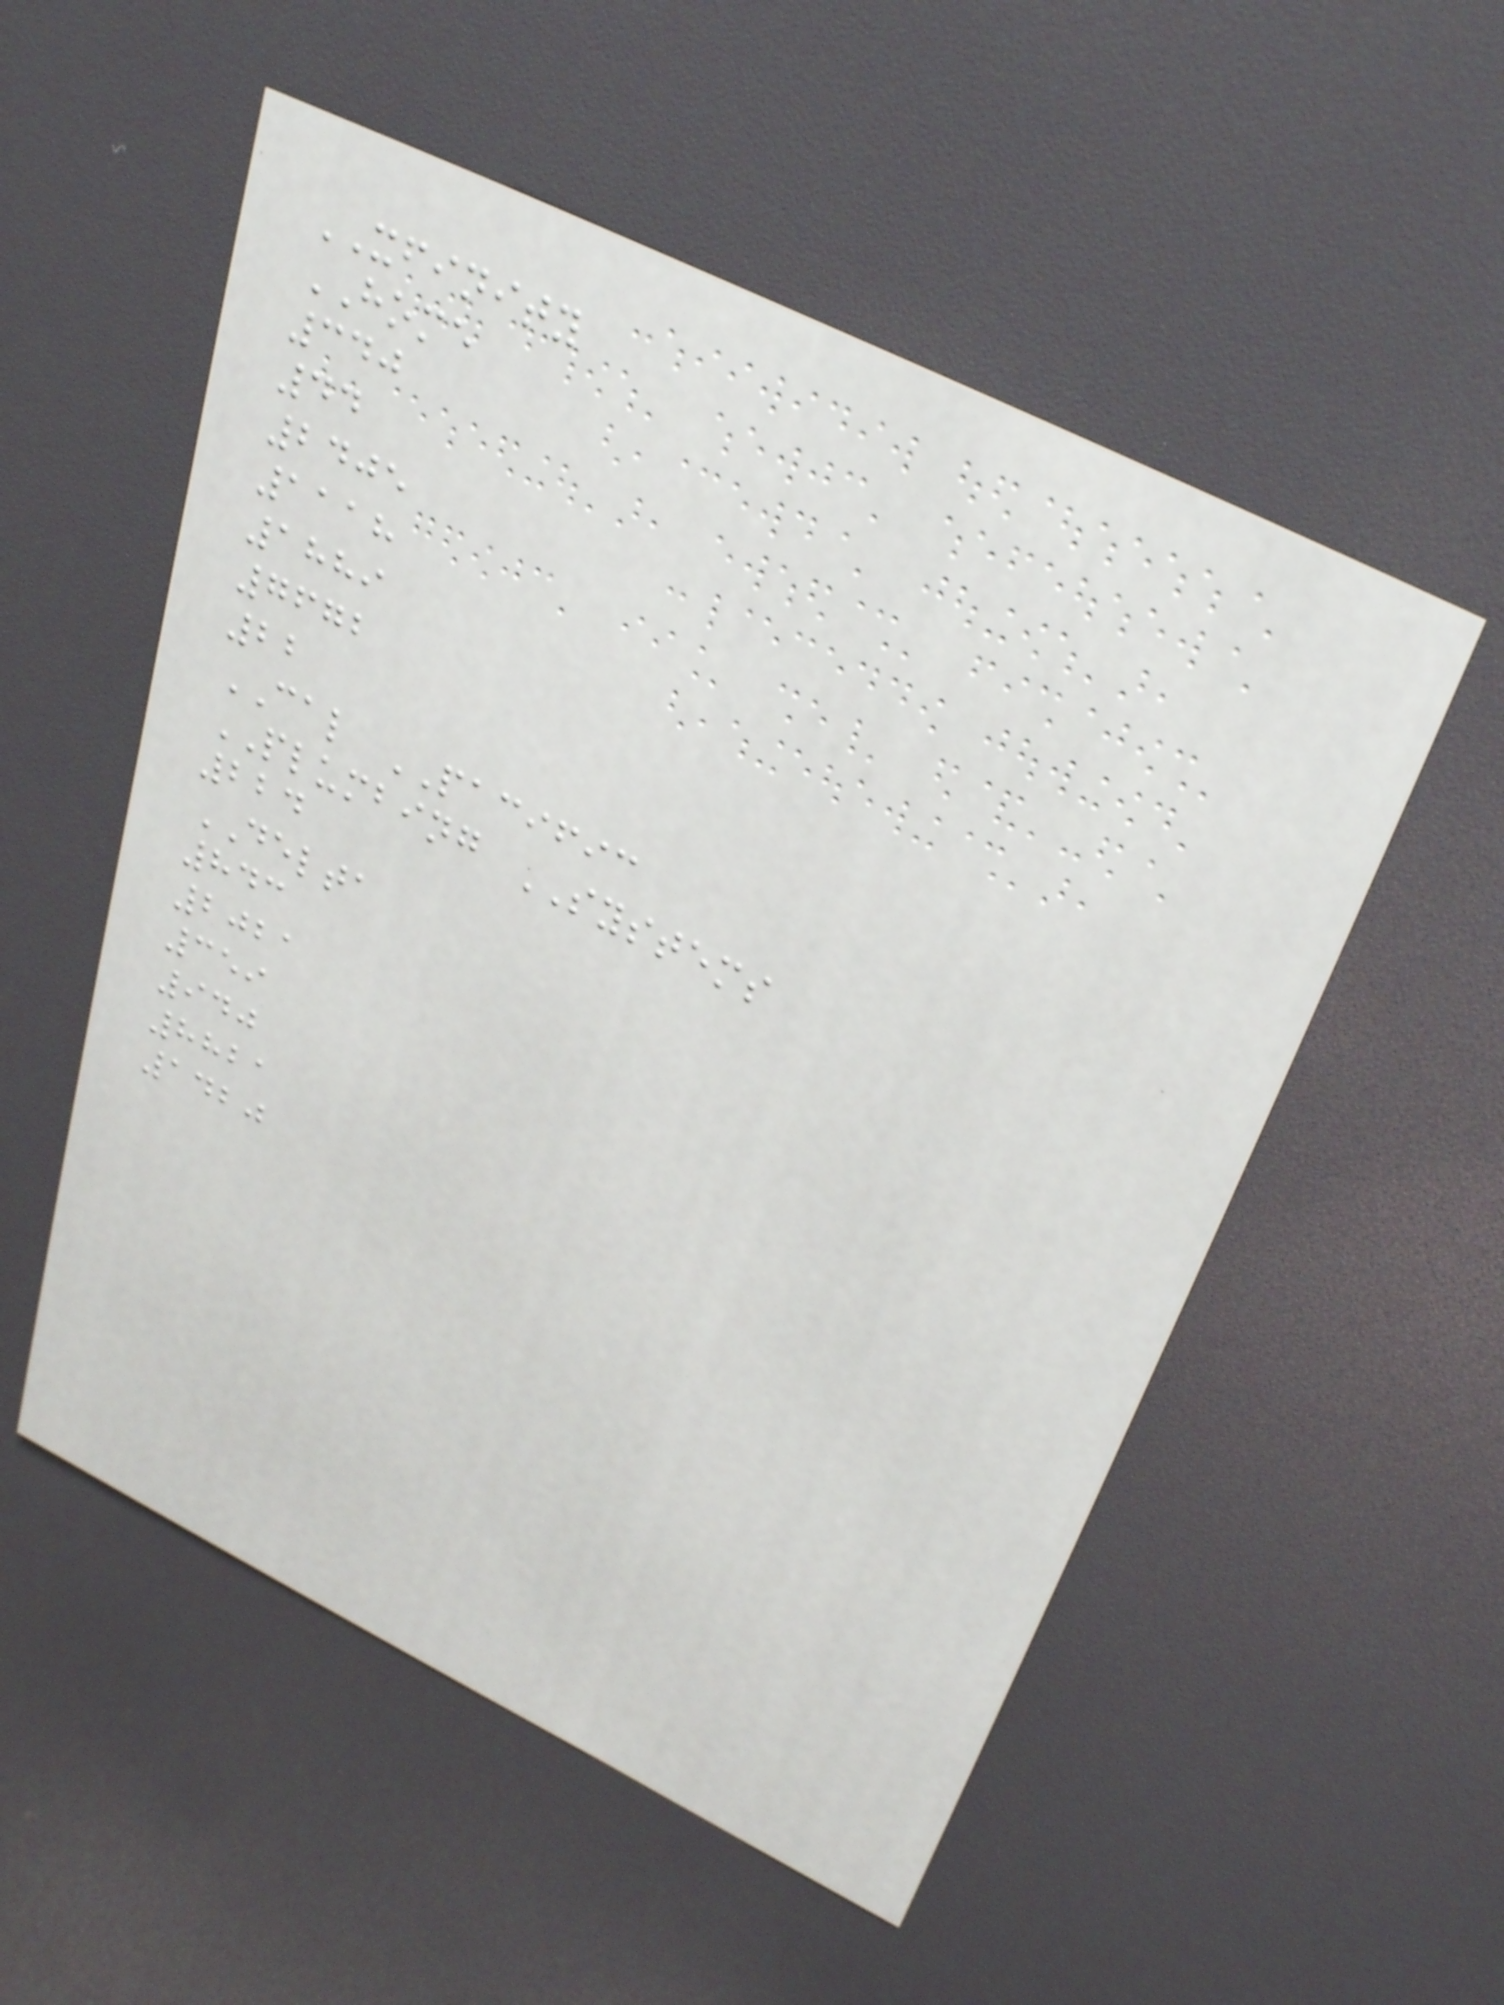XFINITY
HOME
340
44
2405
1118
1889
7672
22
CAL PACIFIC
PLUMBING SYSTEMS
224
DELTA
843
2021
359
940
8821
1420
